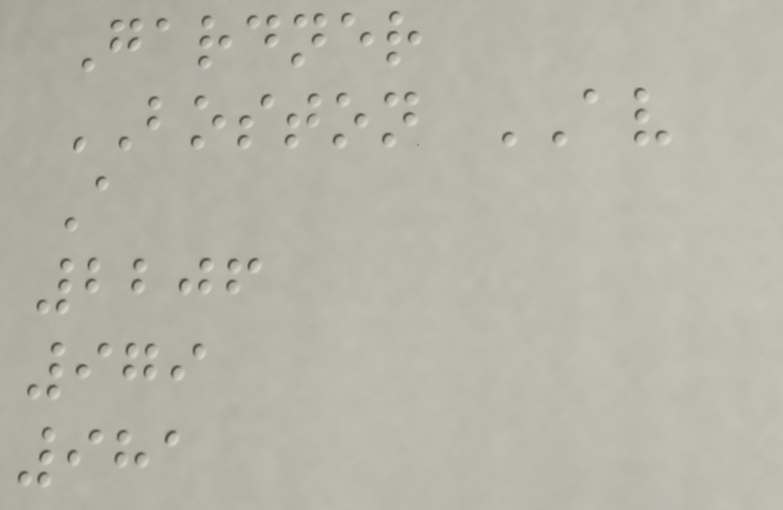Gardner
BOSTON AV
A
2206
979
981
